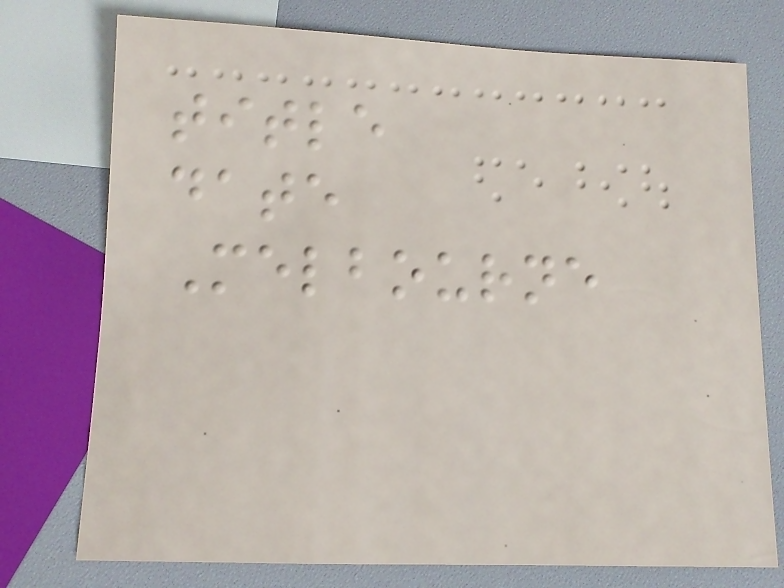title
date
Melbourne
